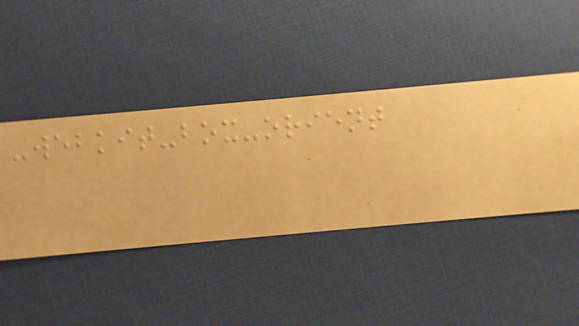-webkit-box-orient
